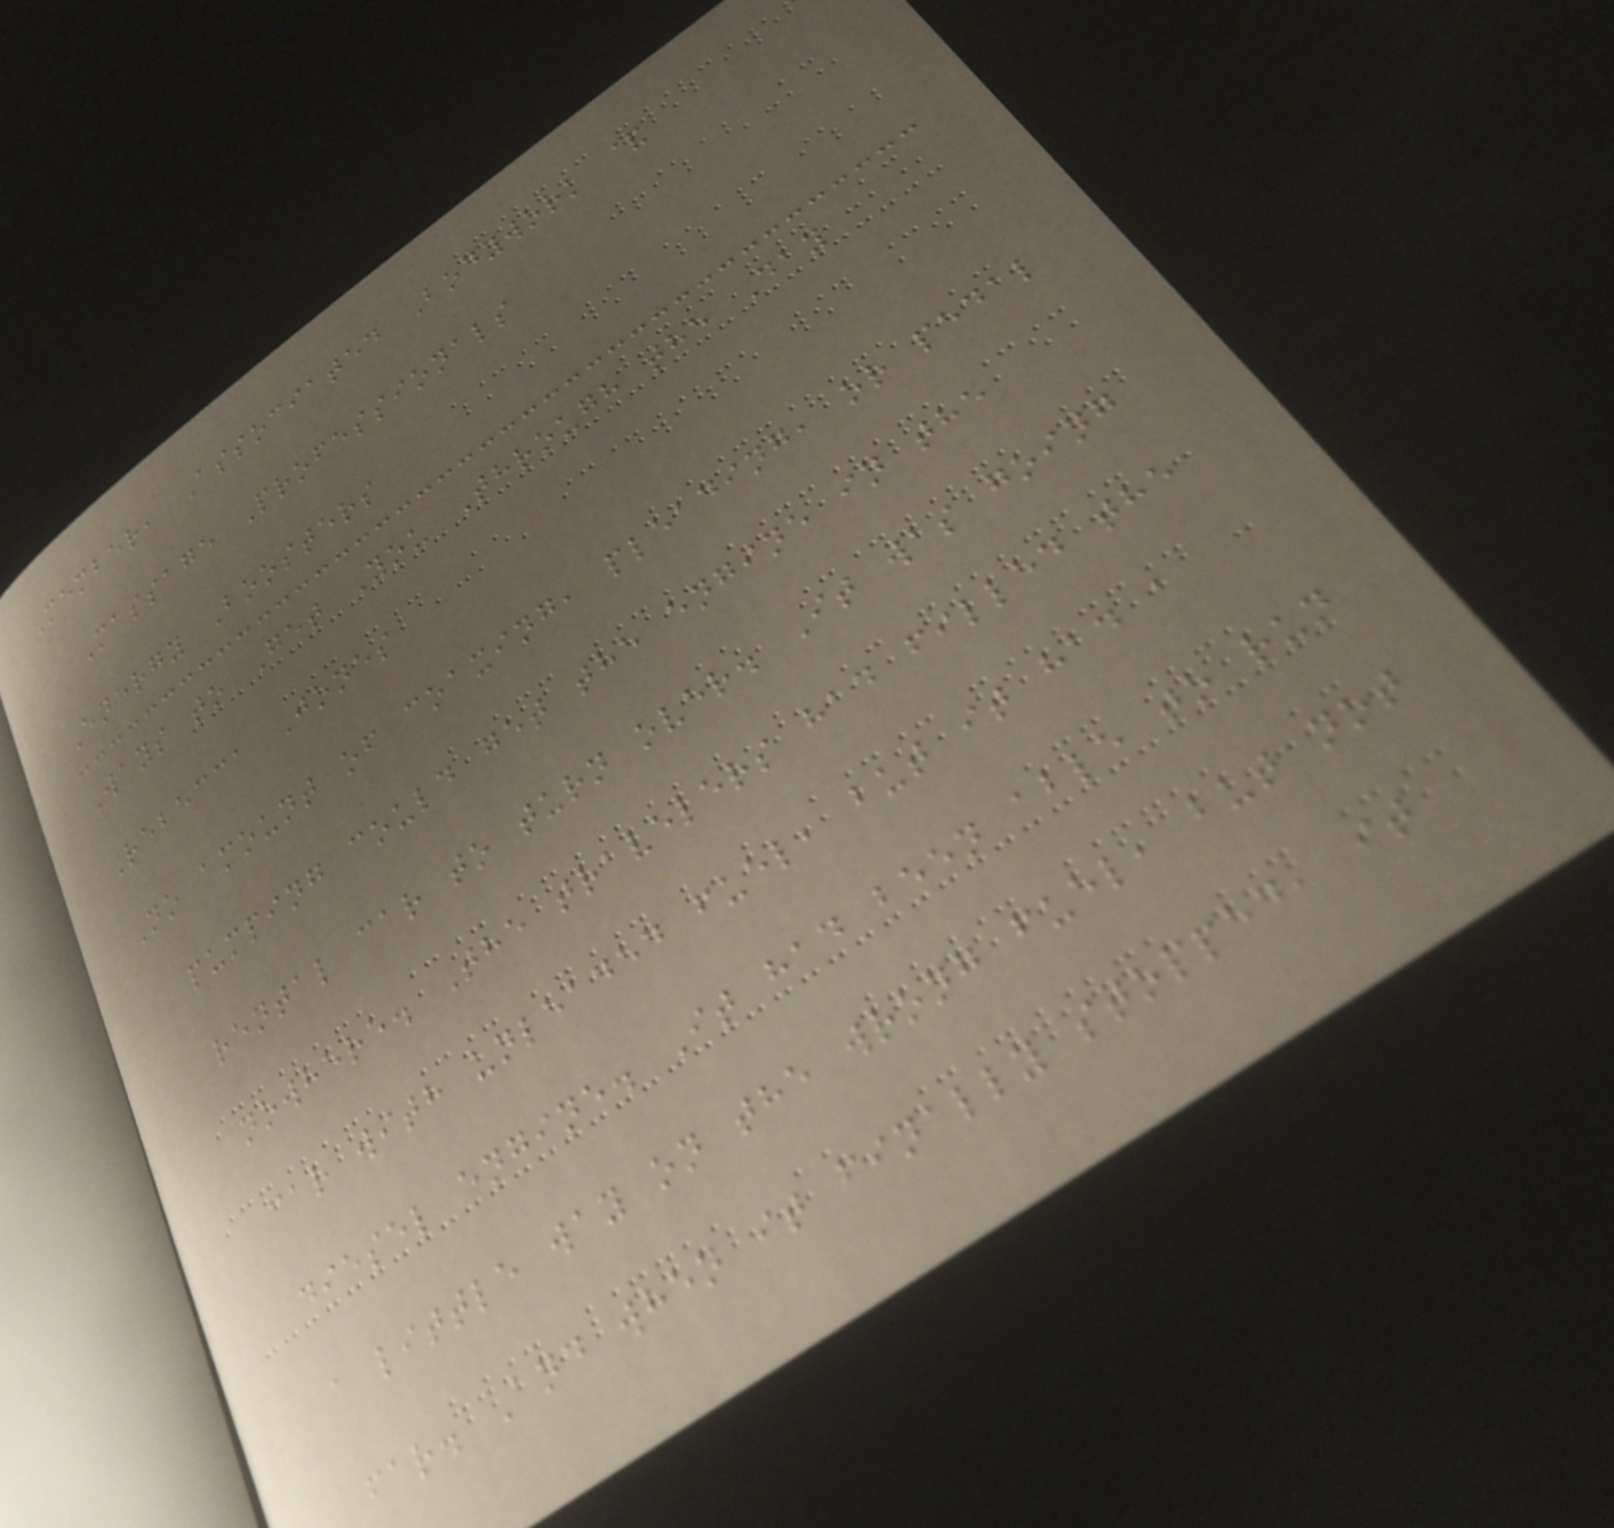Member, Associated Bodywork &
Massage Professionals
Energy Boosters
Ways to Get You Through the Day
Rebecca Jones
No amount of coaxing, pleading, or pedal
pumping could get the engine in the
rental car to turn over. It was going
nowhere. The travelers had filled the
car with unleaded fuel, but it had a
diesel engine. It had been able to run
a little way on the wrong fuel, but not
far. And when it finally stopped, it
